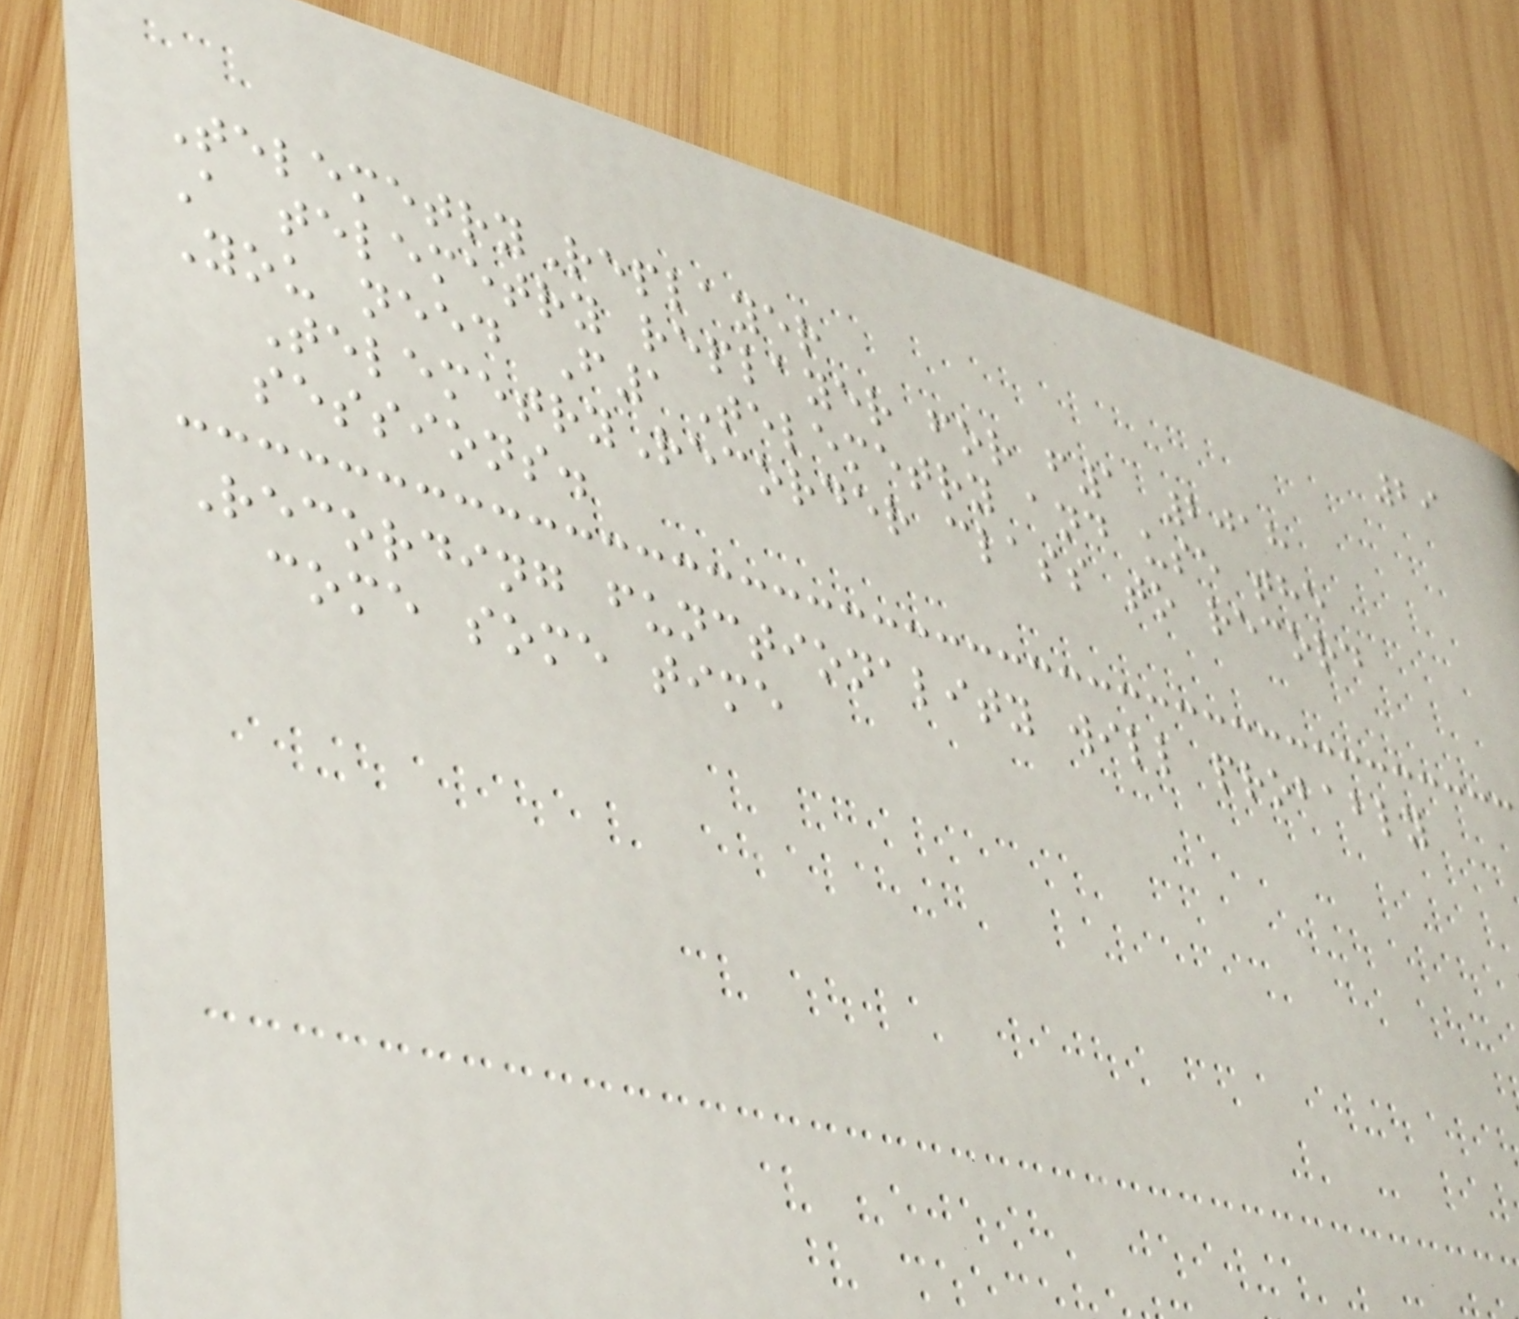29
TelemetryReplayer
A telemetry replayer for f1 2018
You need F1Telemetry and use the
TelemetryRecorder class to record
sessions.
Recording functionality will probably
come some time
